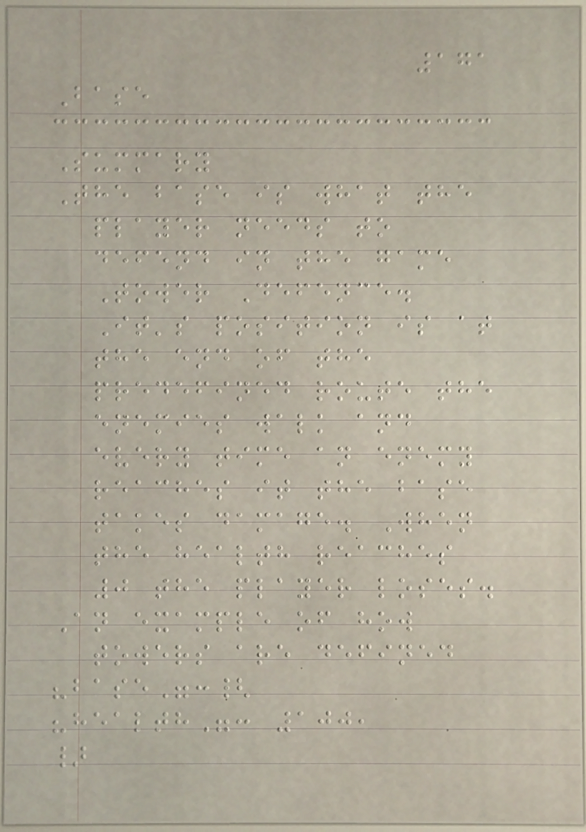171
Base
Summary
The base is what the
player needs to
defend in the game
Tower Defence.
It's position is at
the end of the
predefined route the
enemies walk and
every time an enemy
reaches it the base
takes damage. When
the health reaches
0 the player loses.
An example of how
towers are defined
"base":{
"health": 100,
}
